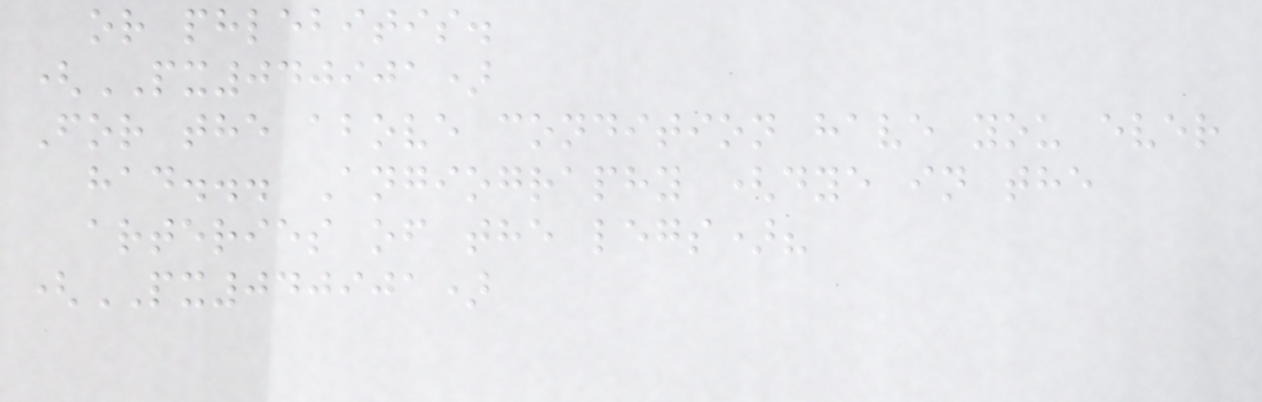or phlebitis.
(PX040901)
For the above condition have you ever
had... Angiography (dye in the
arteries of the legs)?
(PX040901)
